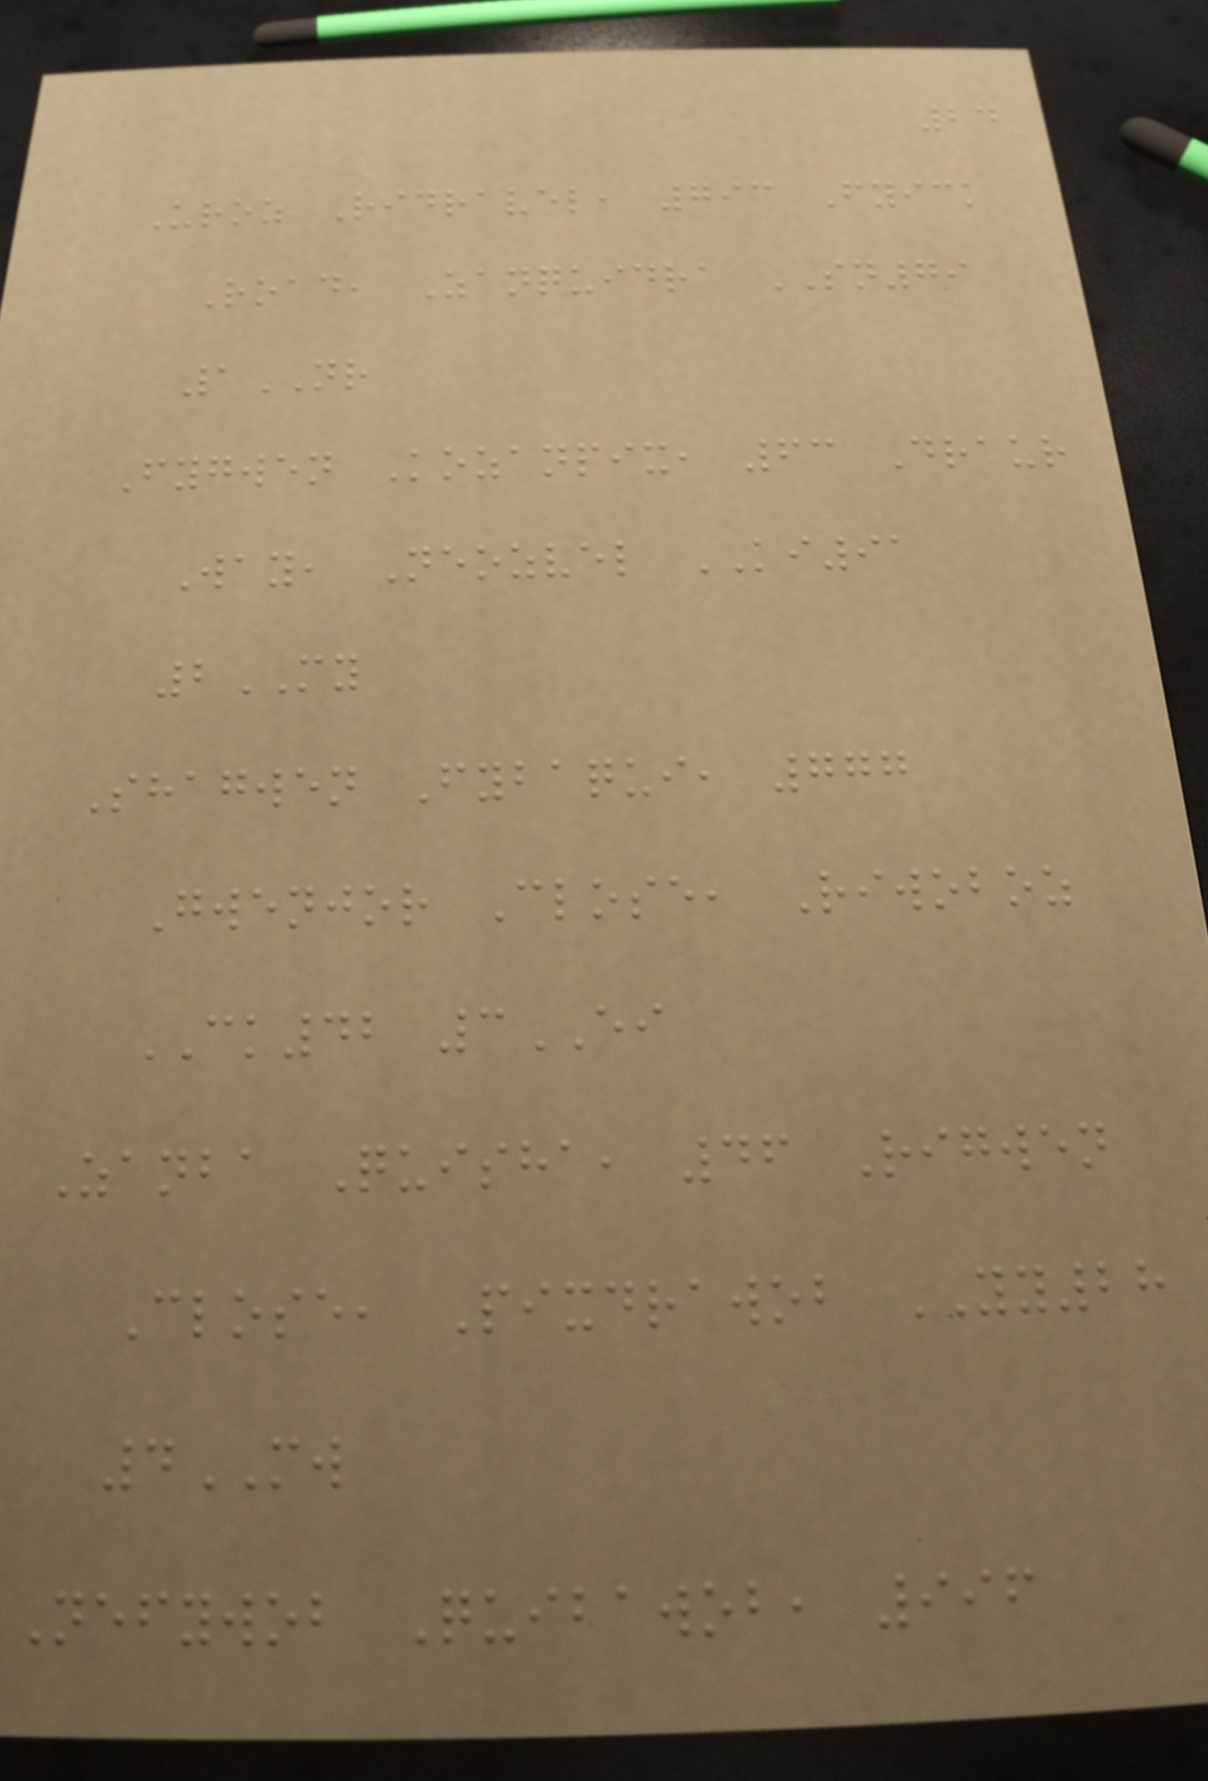24
Uroz Ridravel, 793 Fyick
Road, Zanquidra SN79
1NR
Fygwen Kozanpix, 63 Draur
Way, Neozvel KI91
2MY
Shagwen Fybaqui, 777
Gwenjor Close, Riwoboz
CK42 3EI
Zanba Quisha, 46 Rigwen
Close, Pixdrawob YY28
4MW
Nefywob Quibawob, 996
